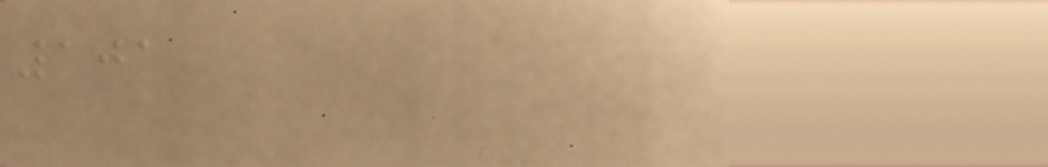101
